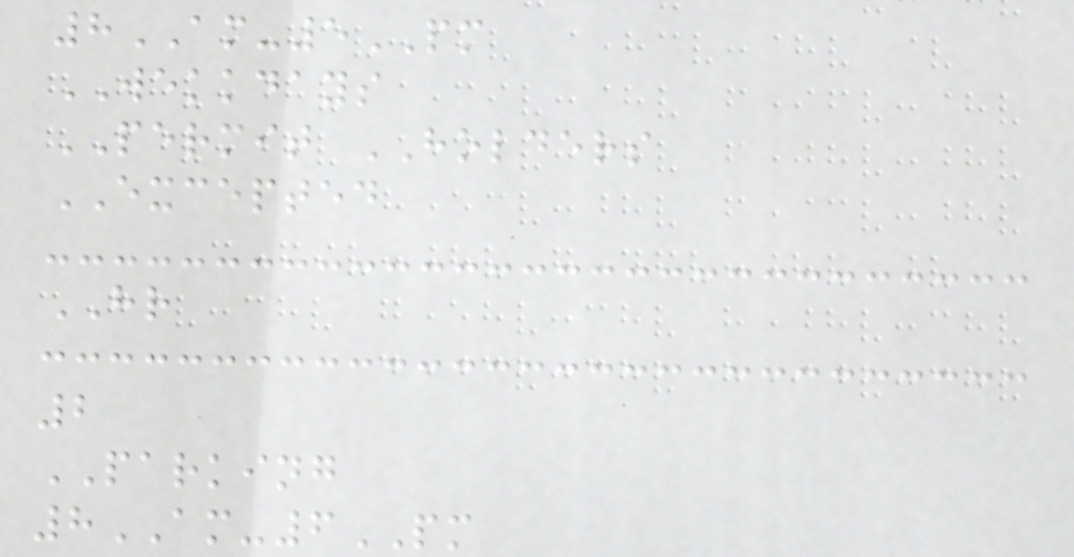8AM-5PM
WEKKDAYS
PERMIT HOLDERS
EXCEPTED
HR
2
PARKING
8AM-6PM
